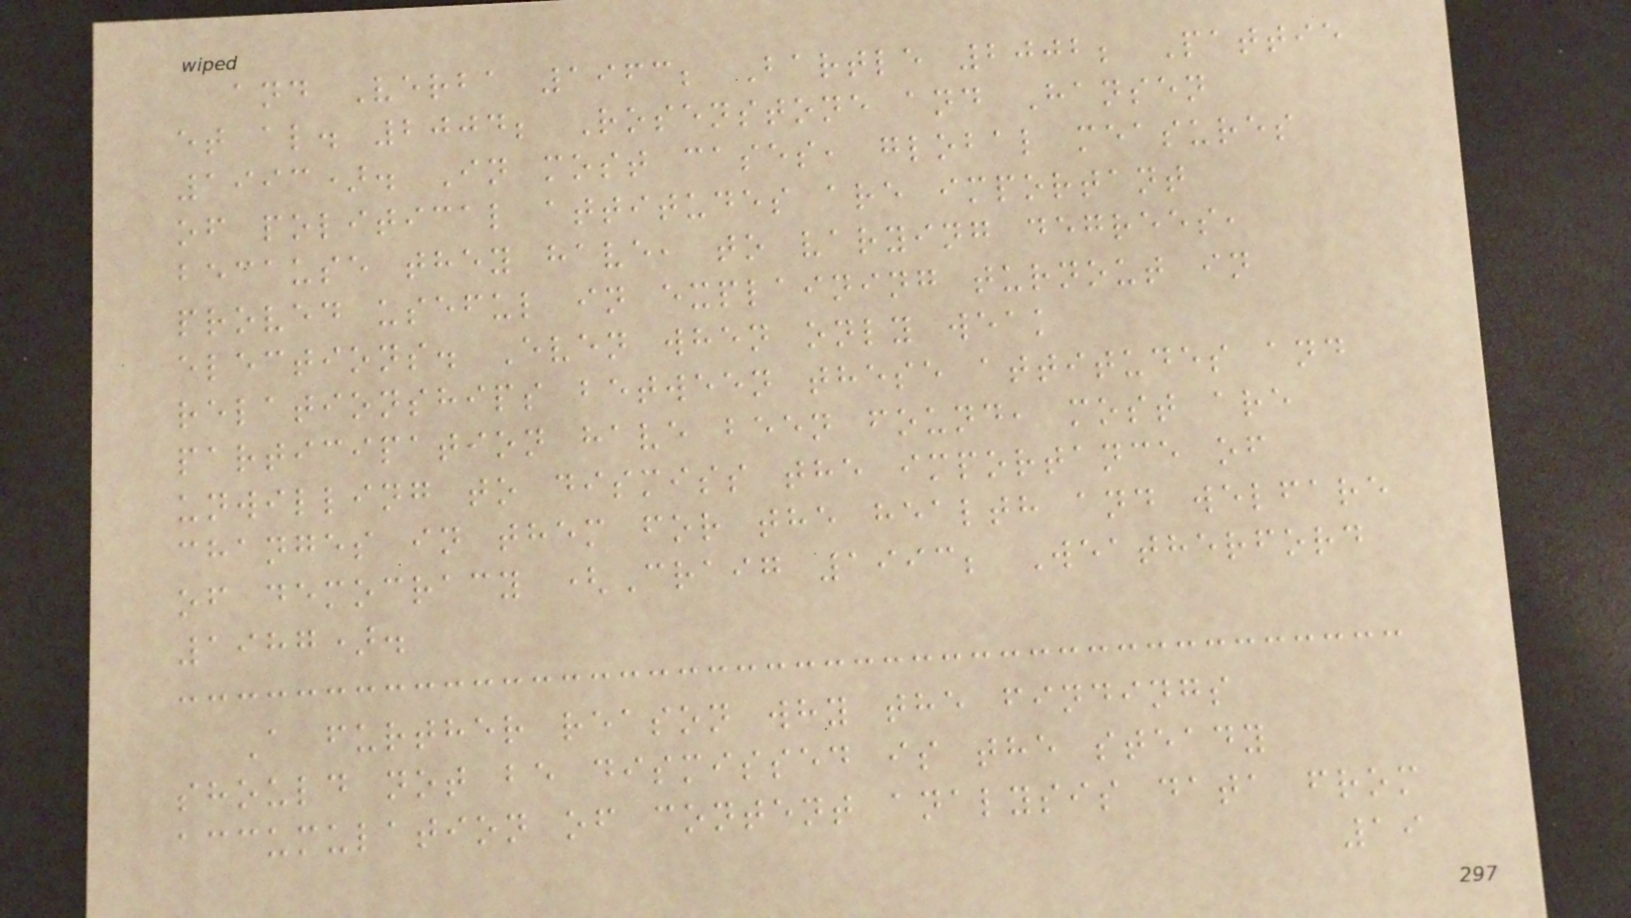and Verba 1963; Bartle 2002; Pattie
et al. 2004; Rosenstone and Hansen
1993). In most cases, global measures
of political attitudes are important
because they have, to varying degrees,
proved useful in explaining turnout in
elections. Even when only weak
relationships between these attitudes and
participation have been found, most are
unwilling to dismiss the importance of
changes in them for the health and welfare
of democracy (Craig 1993; Weatherford
1987).
A further reason why the findings
should not be dismissed is the steady
accumulation of content analysis data from
19
